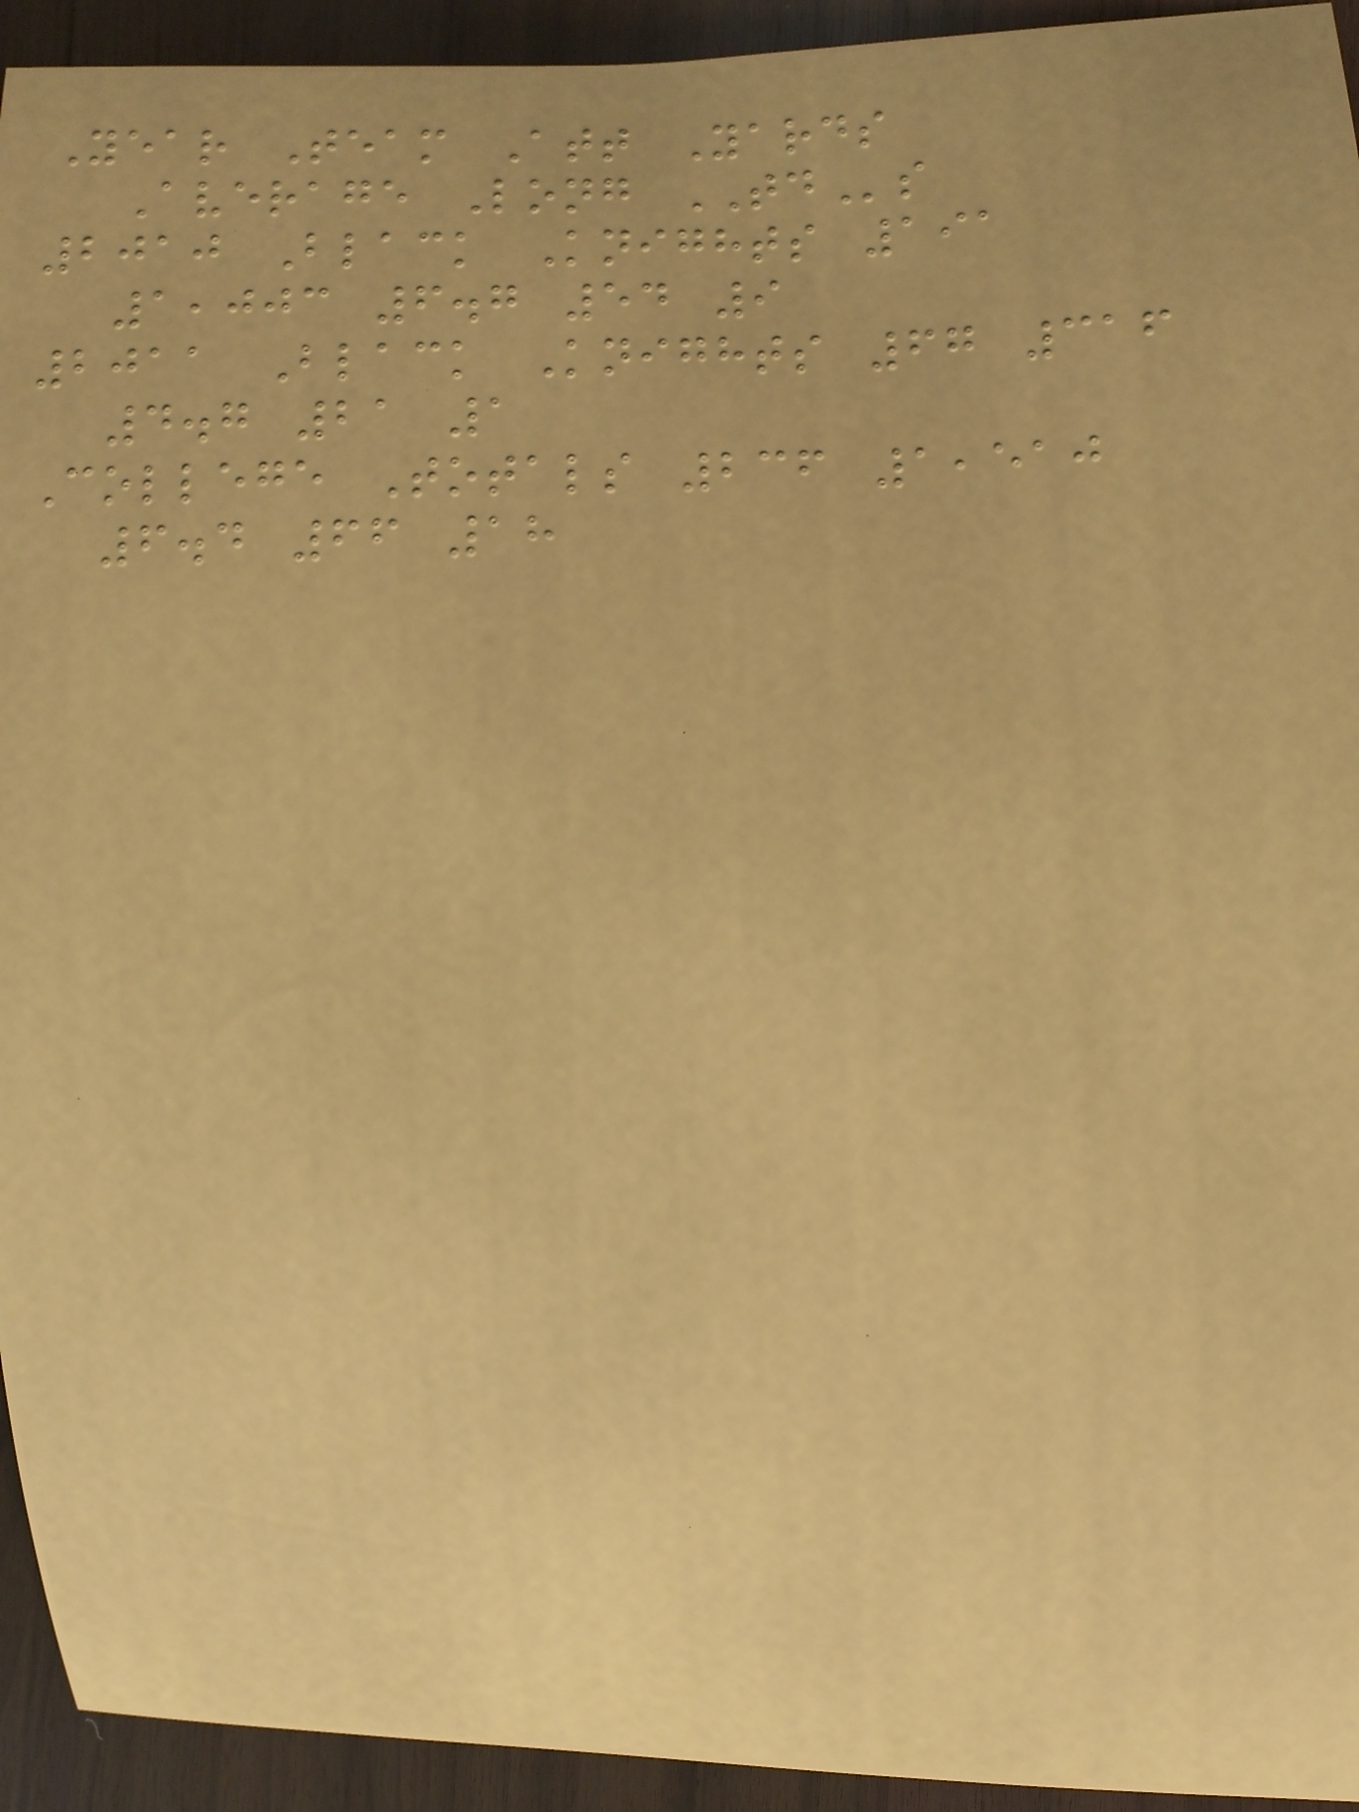Year Team Att Yards
Average Long TDs
2010 Black Knights 191
1,003 6.7 54 9
2011 Black Knights 67 316
4.7 21 1
College Totals 236 1,510
6.4 66 18
